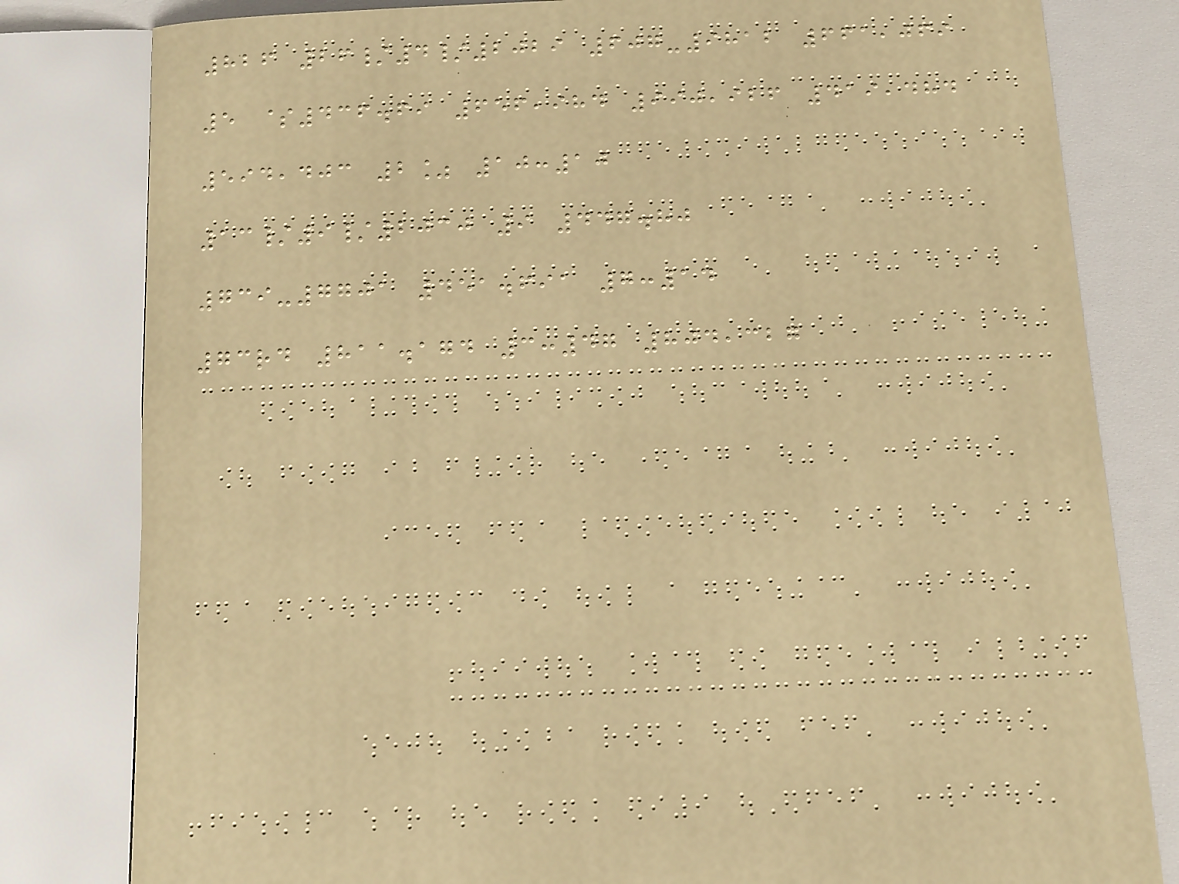826 26/4/2029 607-9812 661,069
5 $436.69 656,984 990,926 419,484
594,403 2% 10:10
13/9/2030 9 447.80
739-7701 451.691 7:14
73rd 811.174 3:47 804,327
